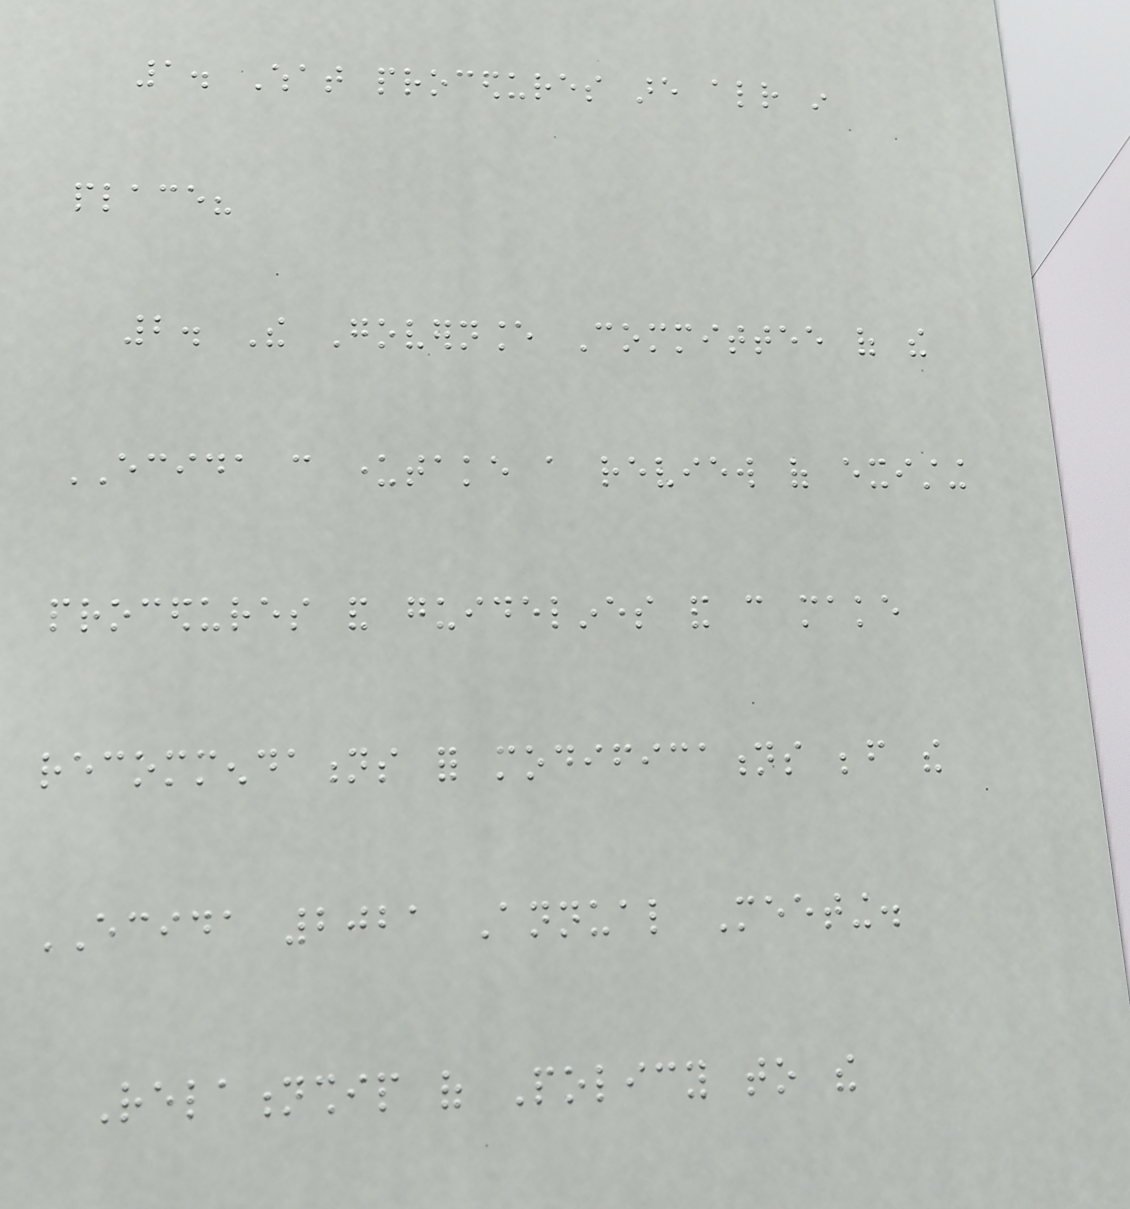1. What procedures are already in
place?
2. The Governance Committee of the
ECIDA can undertake a review of existing
procedures and guidelines and can make
recommendations for modifications before the
ECIDA 2021 Annual Meeting.
Relationship of Policy to the
